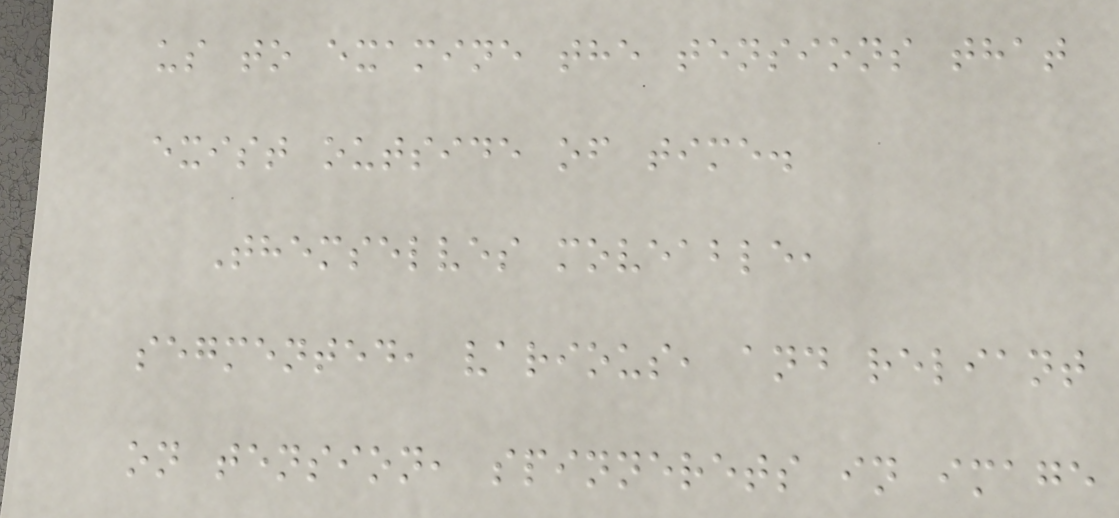us to examine the tensions that
exist outside of time.
Themselves moveable,
segmented, various, and reliant
on tension, spinnerets in image
